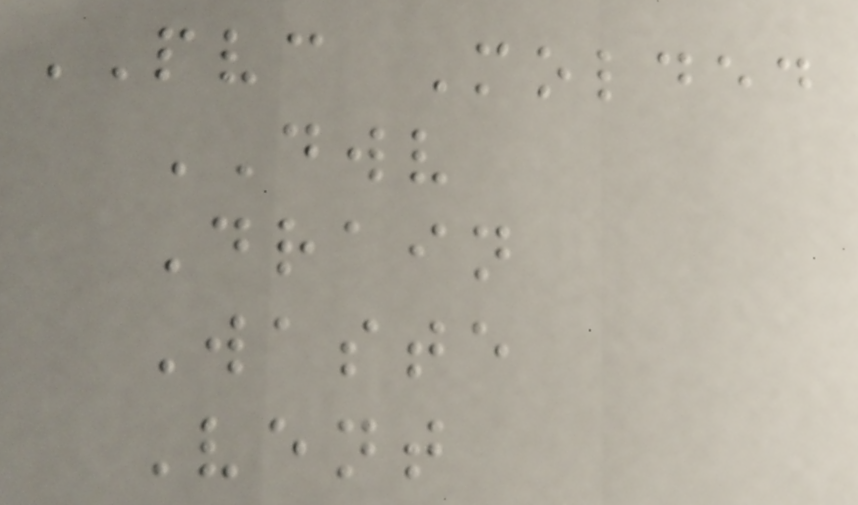PVC Molded
DWV
Drain
Waste
Vent
